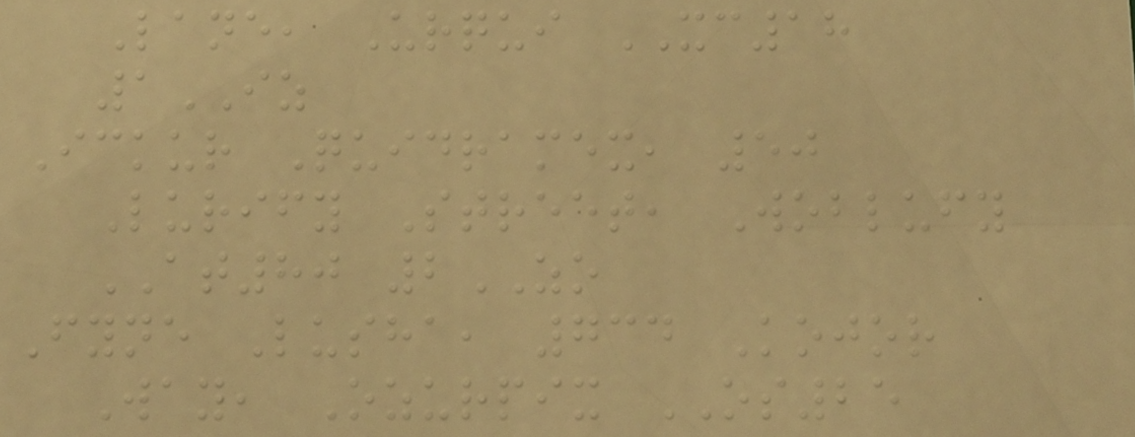Lane, Urqui XC18
1IZ
Ickur Quidramex, 50
Lurify Street, Woblufy
AT80 2ZO
Fyne Lusha, 734 Kojor
Way, Ozurpix OS25
